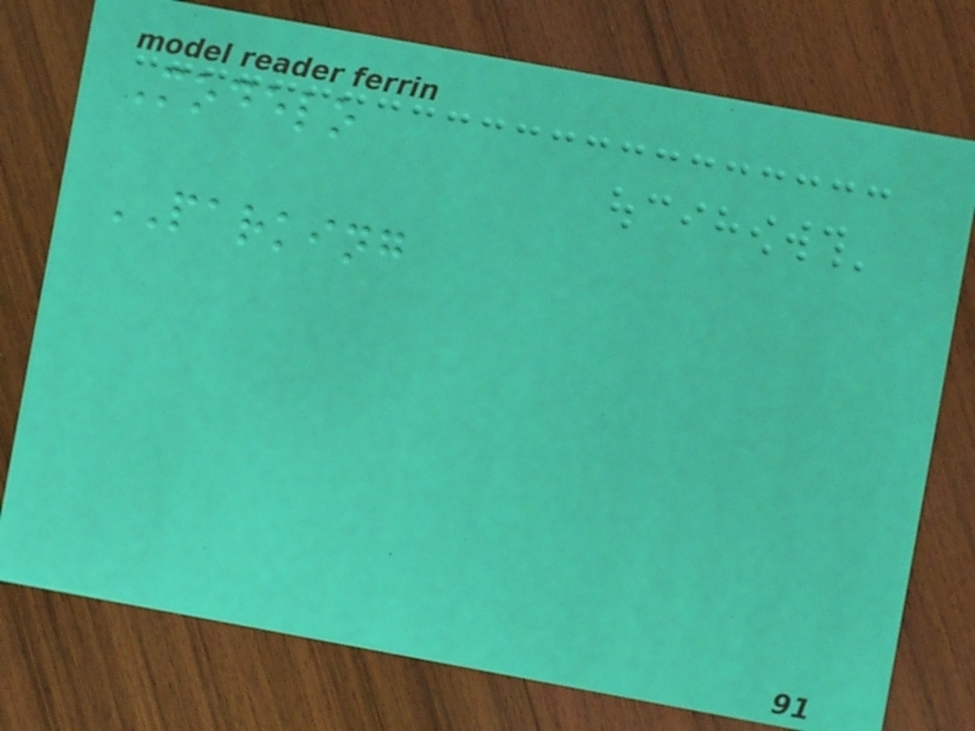Modelo
PARKING
